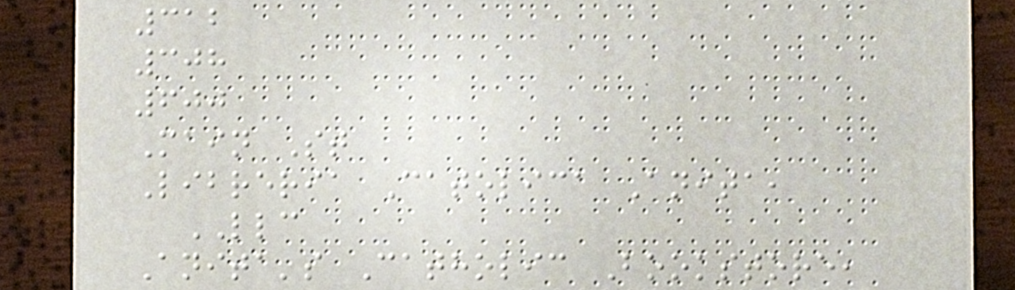312
308
600
Main St
Libreria Catolica Anita,
LLC
Anita's Catholic Bookstore,
